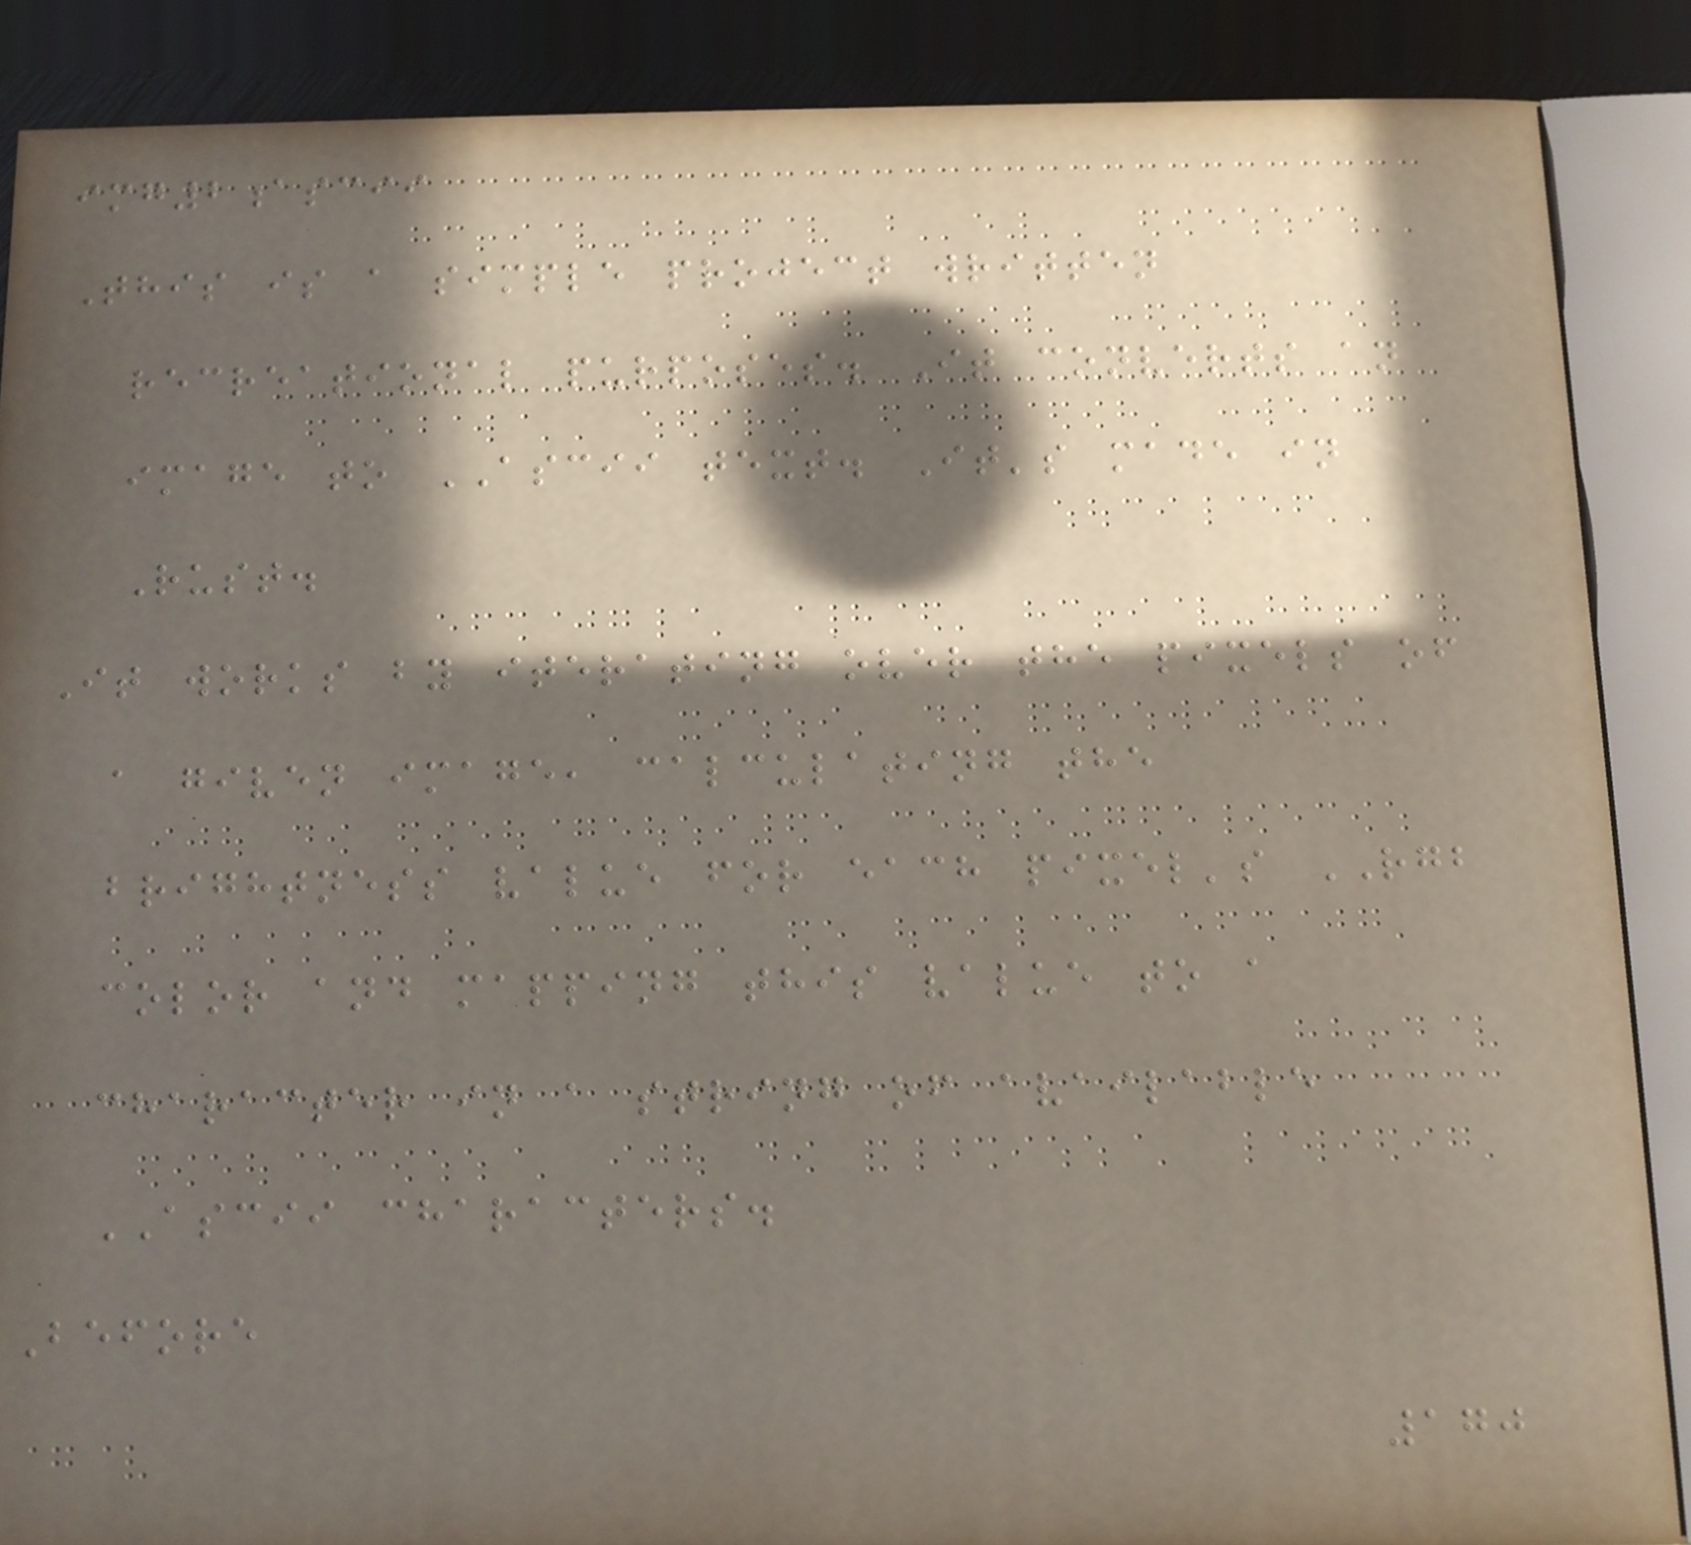img2ascii
This is a simple project written
recreational purposes. It converts an
image to ASCII text. It's made in
Rust.
It works by iterating over the pixels of
a given image, calculating the
brightness value for each pixel's RGB
color and mapping this value to a
character in a string of available
ASCII characters.
Before
170
